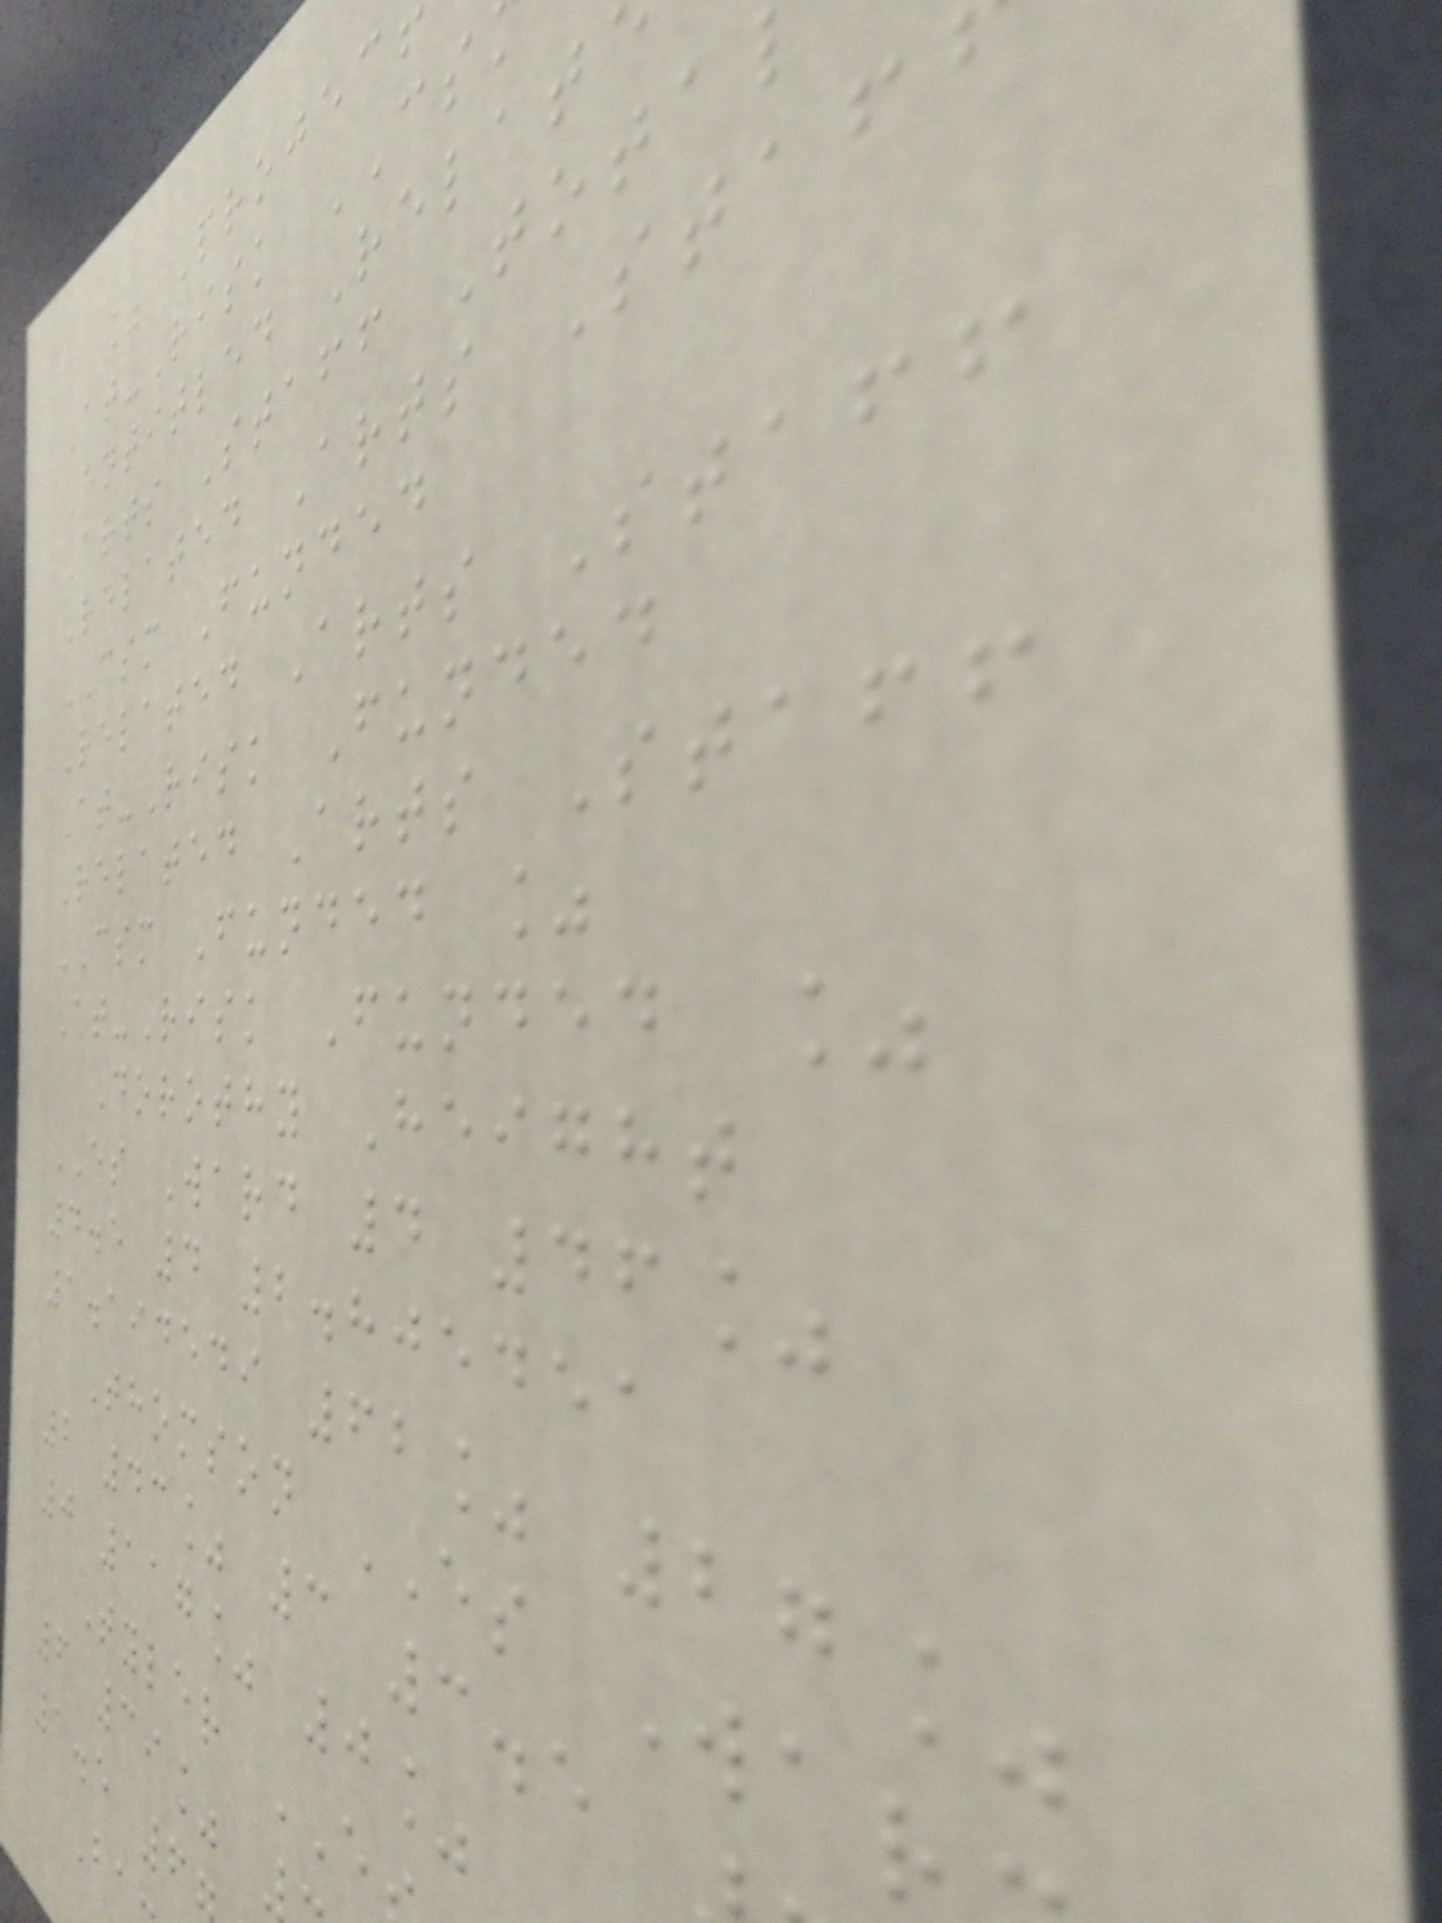% Projec
At-Risk CS
Entitled Relat
Arts Staff Tota
Related Arts Staf
CSM Funded
Related Arts Staff
At-Risk Funded
Related Arts Staff
CSM Funded %
At-Risk Funded %
Dorothy Height
ES Ward 4 46%
4.5 4 2.805451
1.194549 62% 27%
Thomson ES Wa
2 43% 3 3.5
0 117% 0%
Tyler
6 39%
1.5 6
